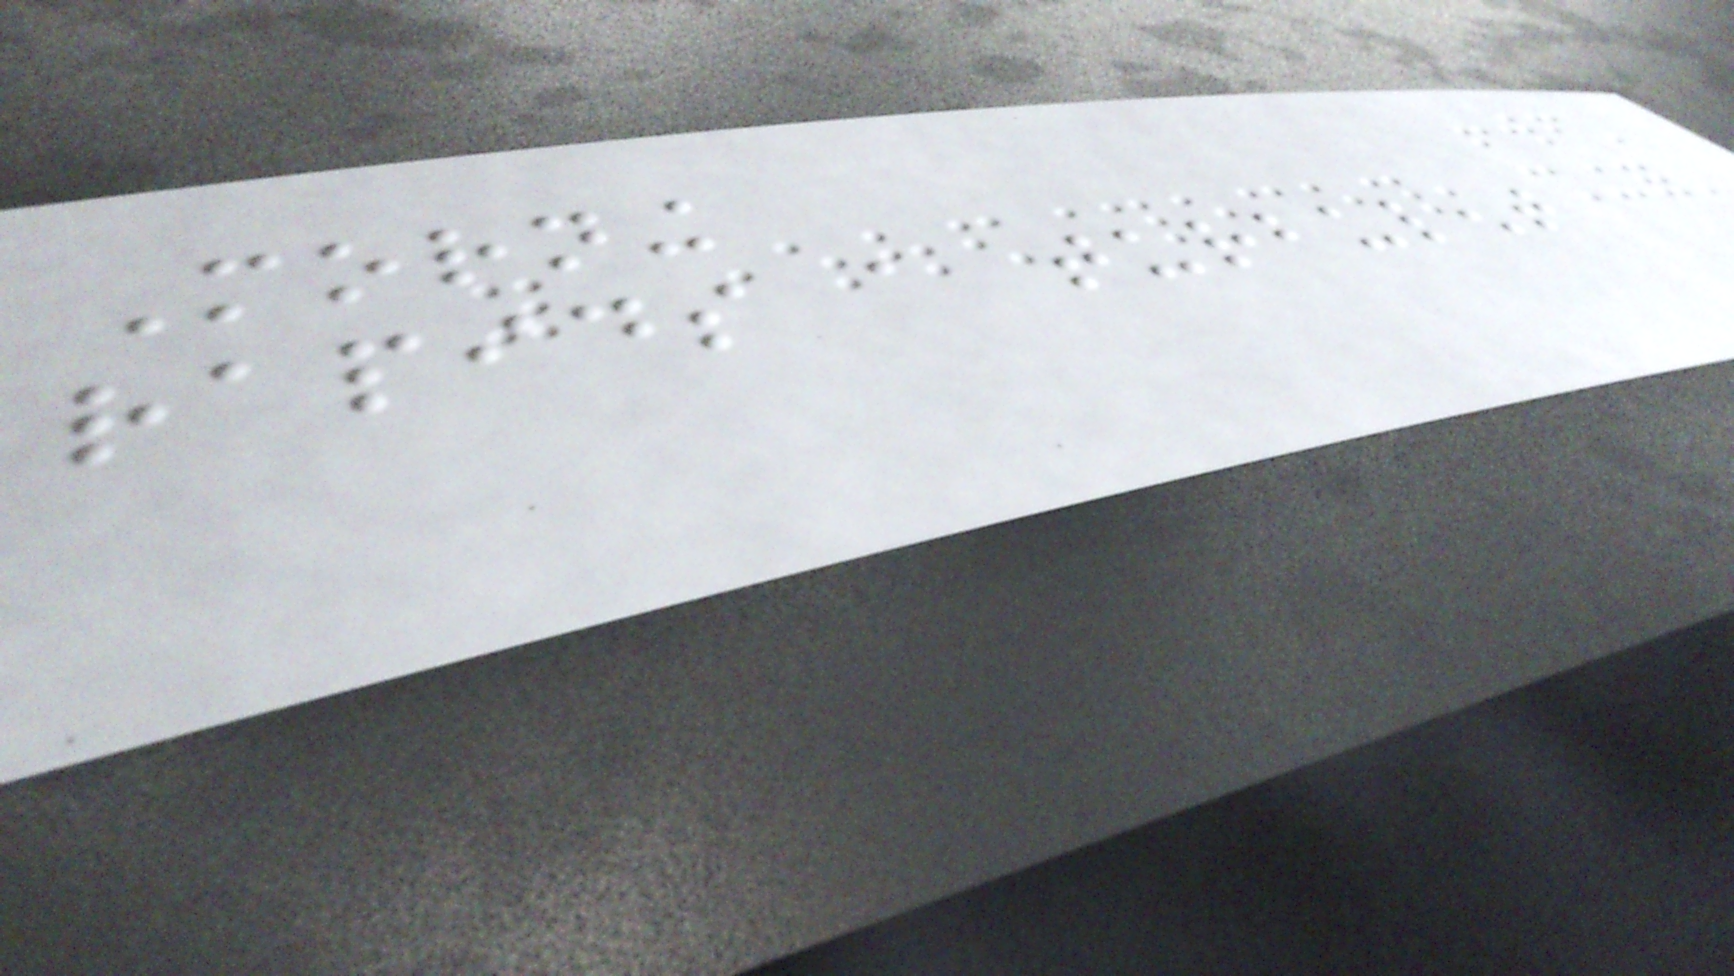Morning
rapids a turbulent
